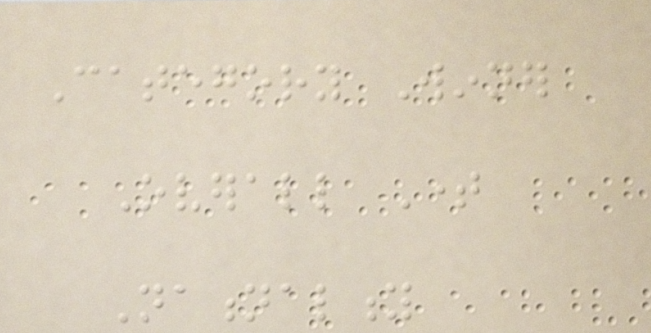Category Winner
Overall Time
Nationality
